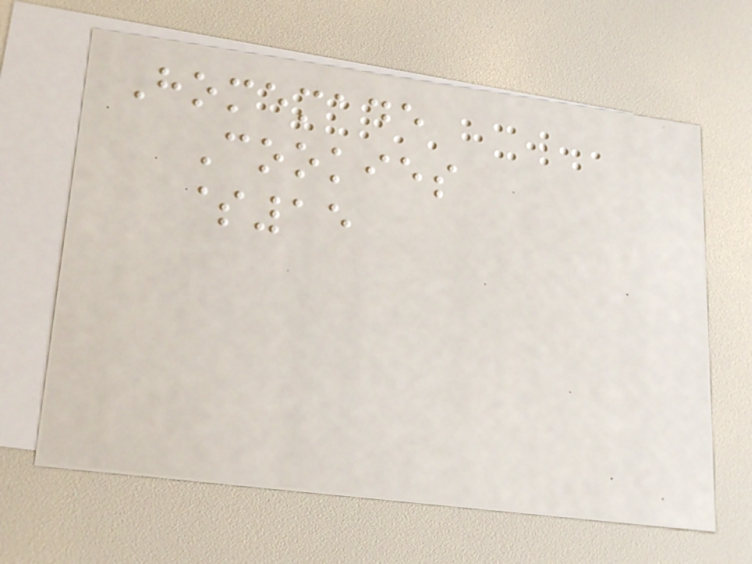Homemade
Cookies
$15
